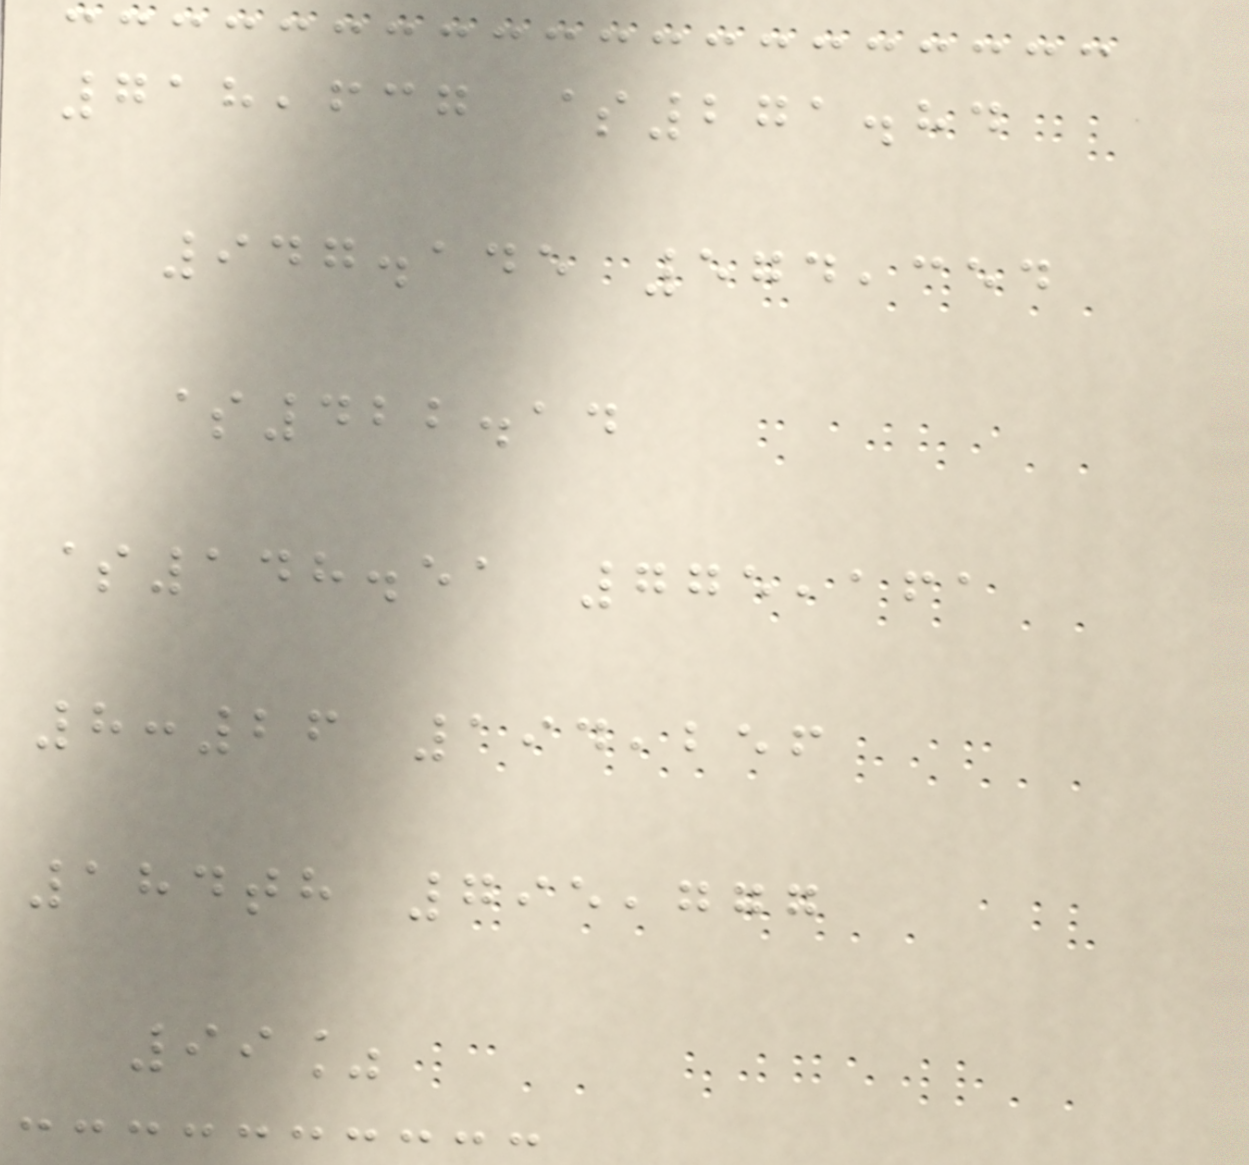718,637 $271.84
947.145 574,354
$422.14
$148.51 775,161
8:26 194,256
184th 795,777
99%
